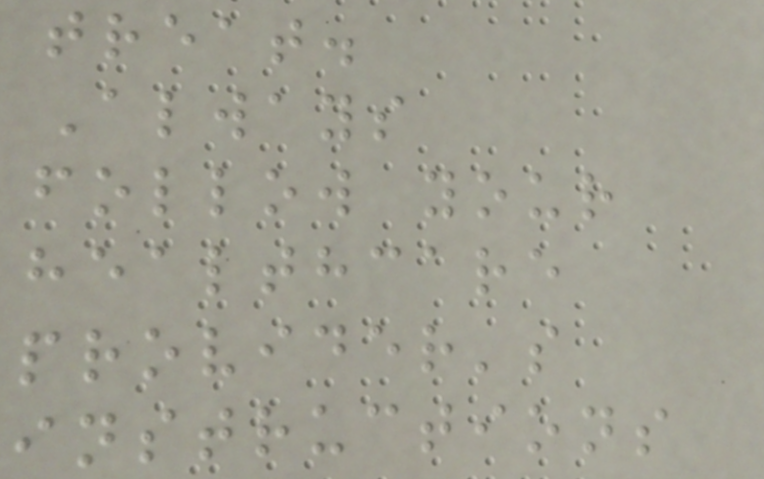treat.
Always
follow your
healthcare
provider's
instructions
